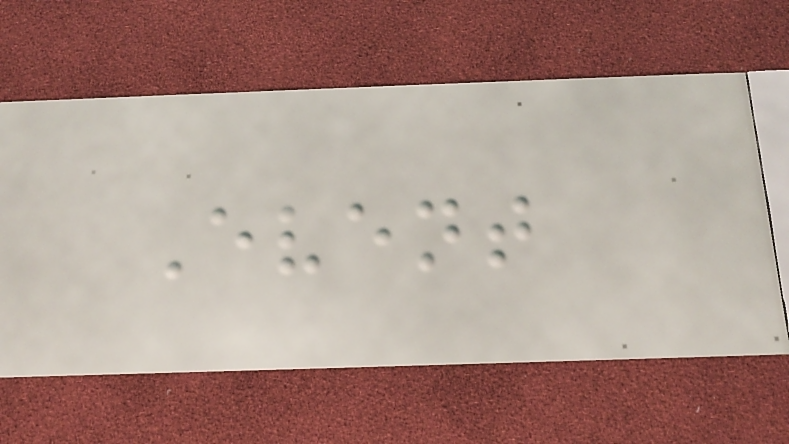Event
